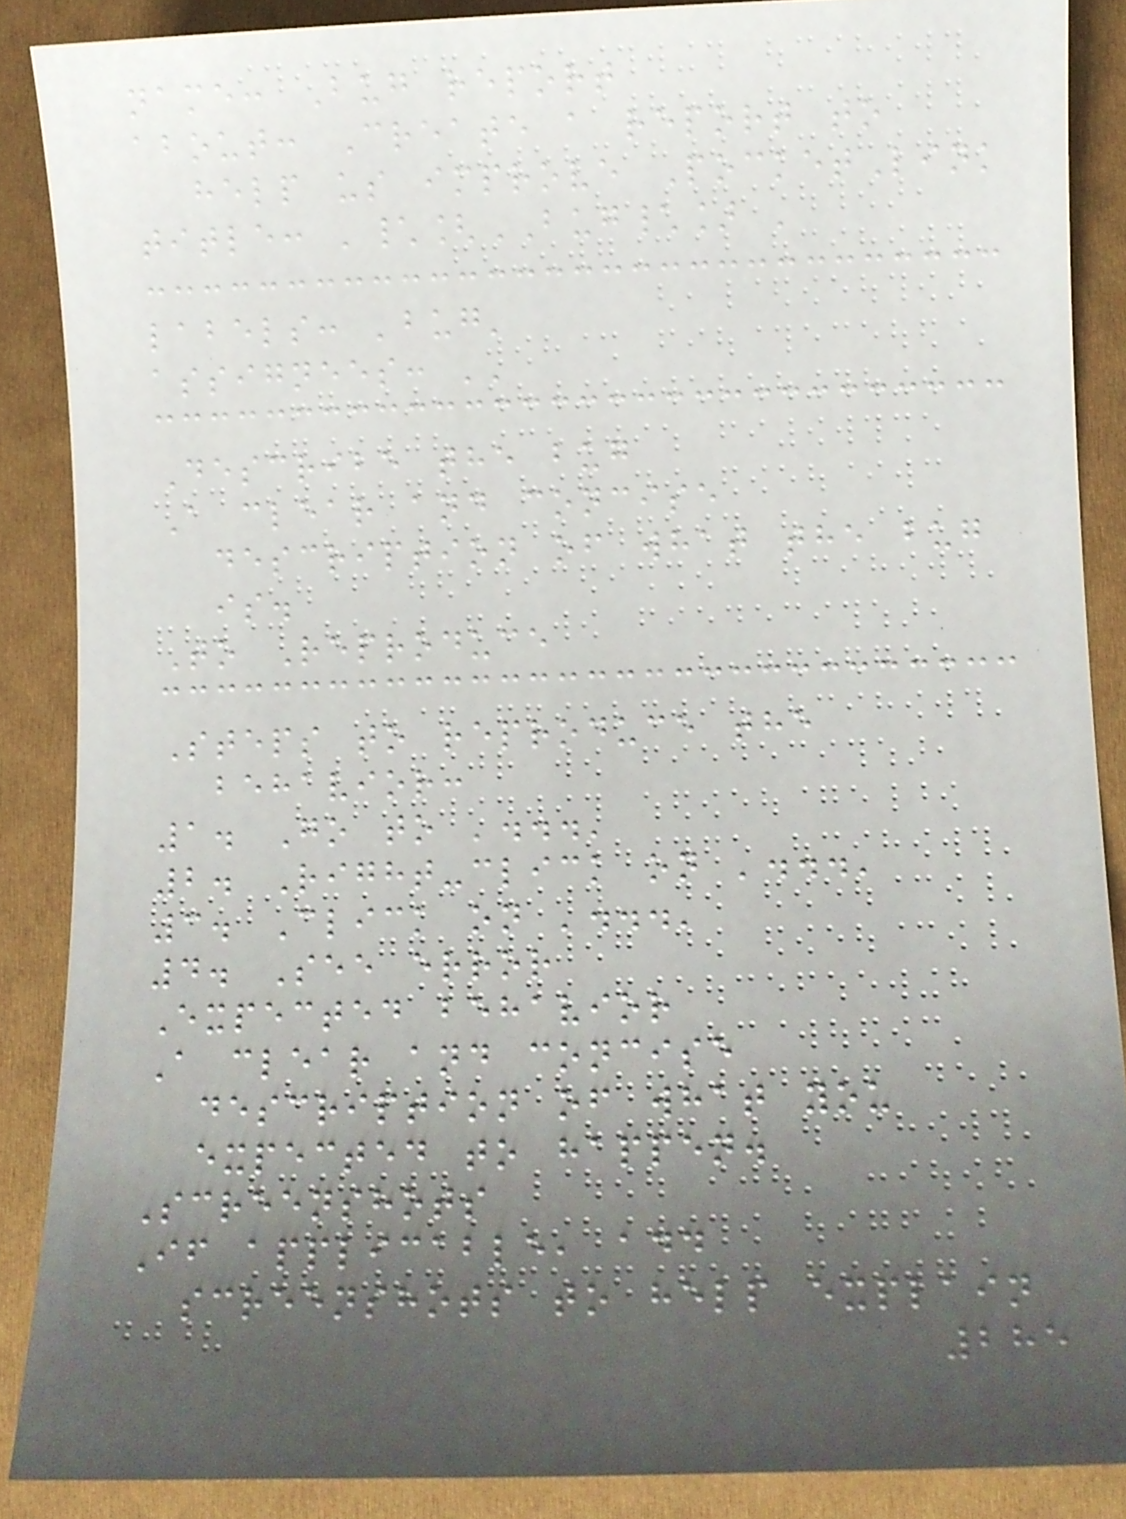name: Bug report
about: Create a report to
help us improve PocketLink
title: '\[BUG\] '
labels: 'bug'
assignees: ''
Describe the bug
A clear and concise
description of what the bug
is.
To Reproduce
Steps to reproduce the
behavior:
1. Go to '...'
2. Right-click on '...'
3. Click on '...'
4. See error
Expected behavior
A clear and concise
description of what you
expected to happen.
Screenshots
If applicable, add
screenshots to help explain
285
